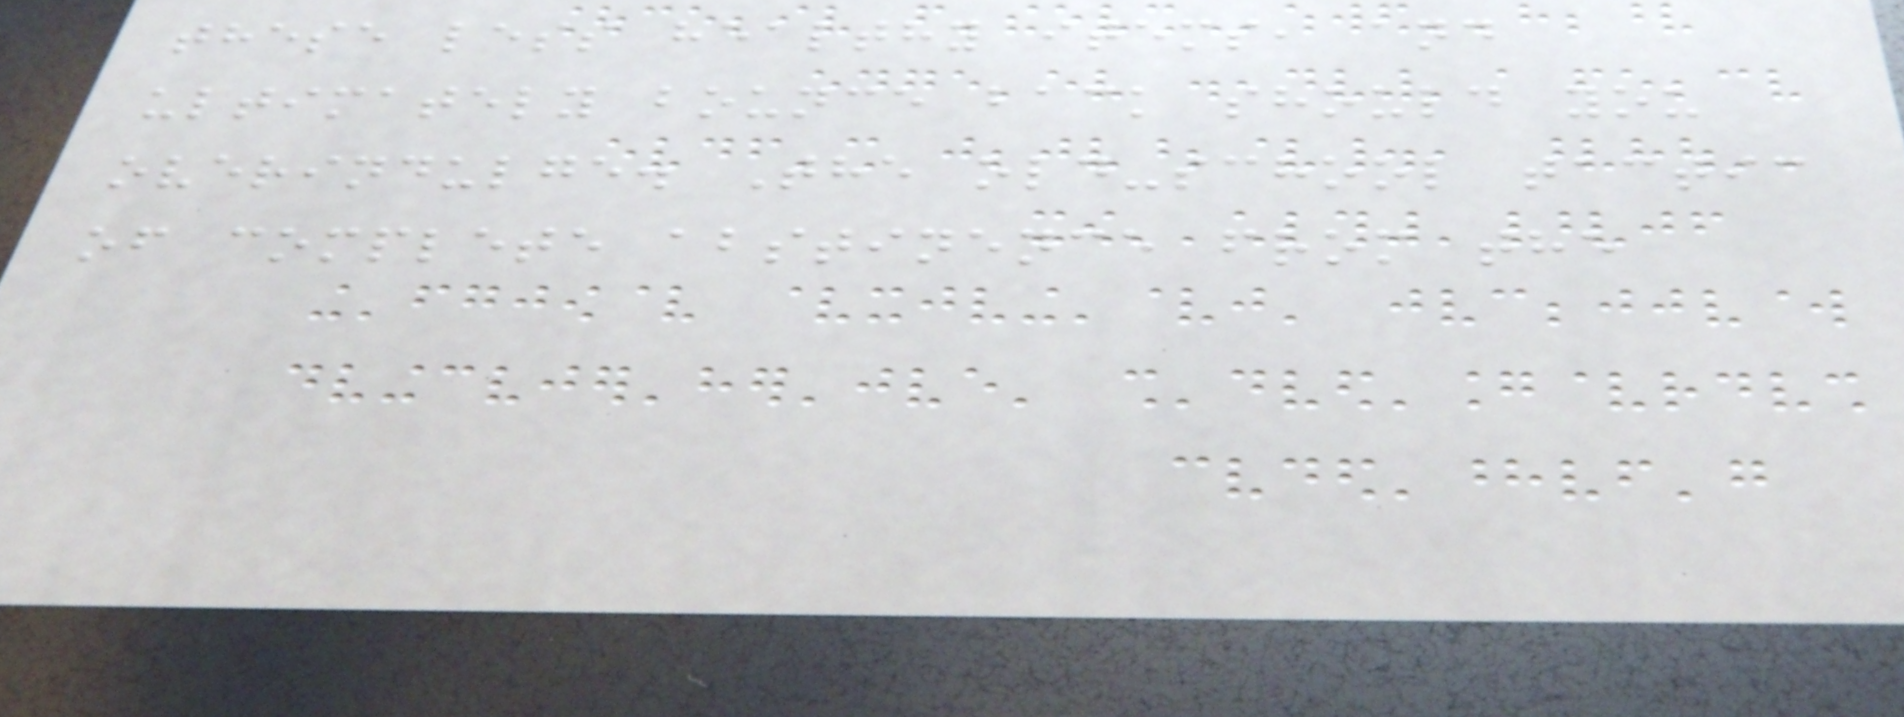these less healthy items, and
ultimately bounce back should you
overindulge. The old-school tactic
of complete abstinence from the
